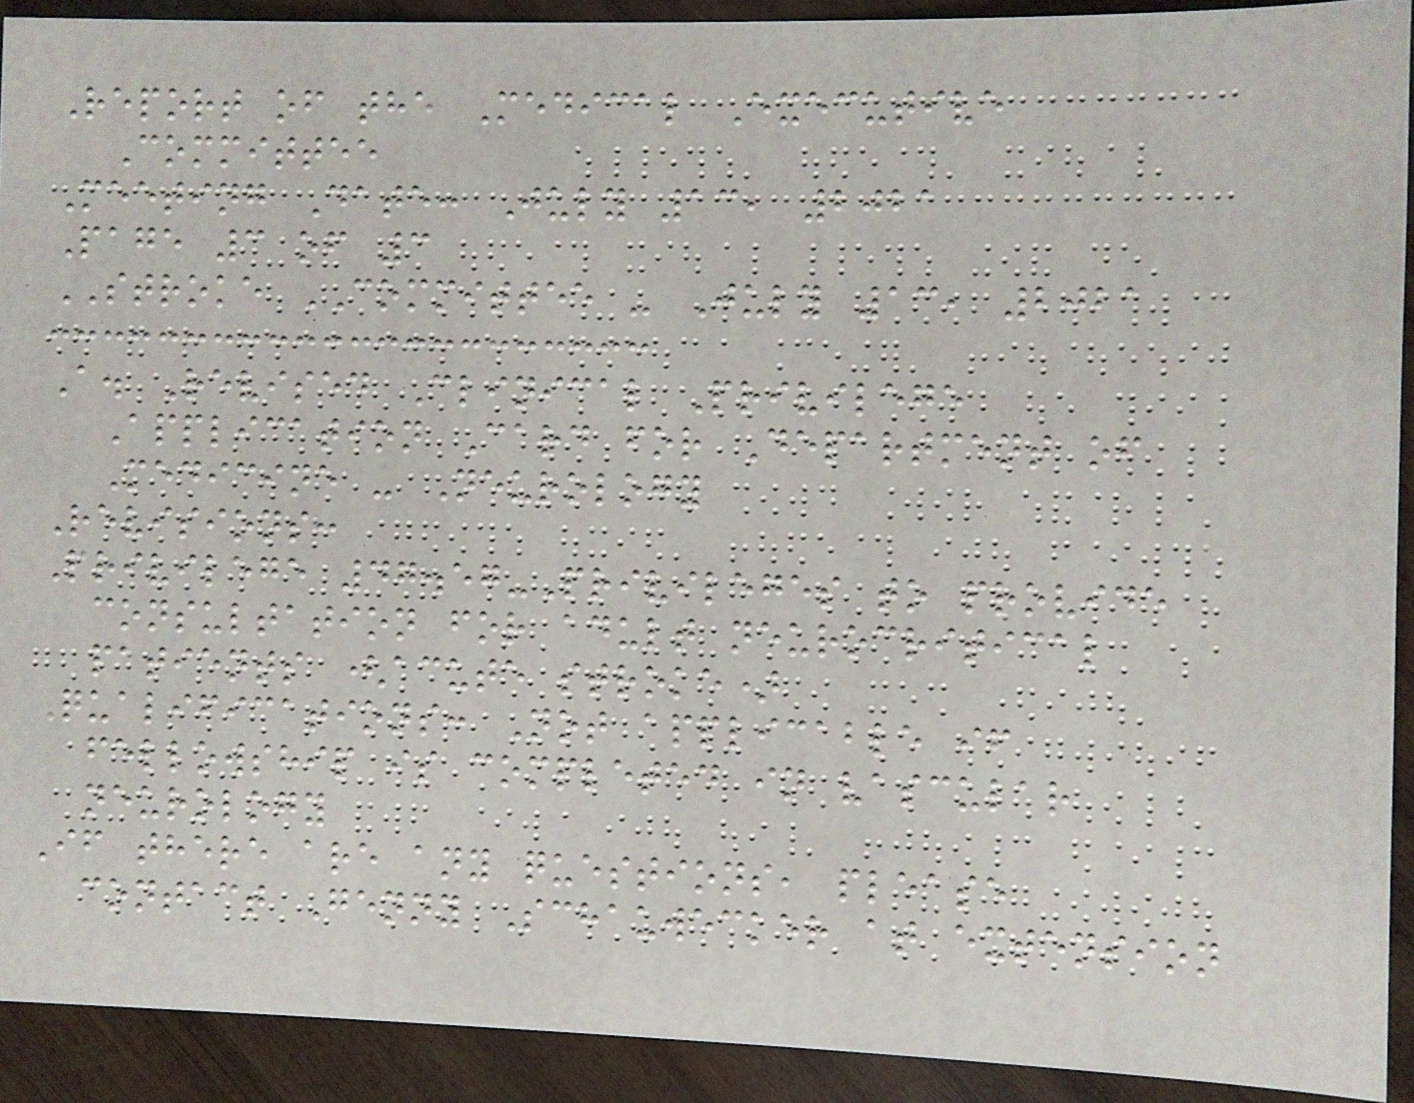Report of the Medical Executive
Committee
Meeting Date: July 13, 2021
Page 3 of 3
STROKE COMMITTEE - July 13, 2021
A. Revised Clinical Privilege
Application Card for Department of
Medicine - Neurology
Revisions:
Privilege 47.57-Privileges to provide
consultation for adult neurocritical
patients (acute stroke)
Qualifications: Not applicable if
fellowship is completed in vascular
neurology
If there are any questions, please
contact Genny Schauwecker at extension
